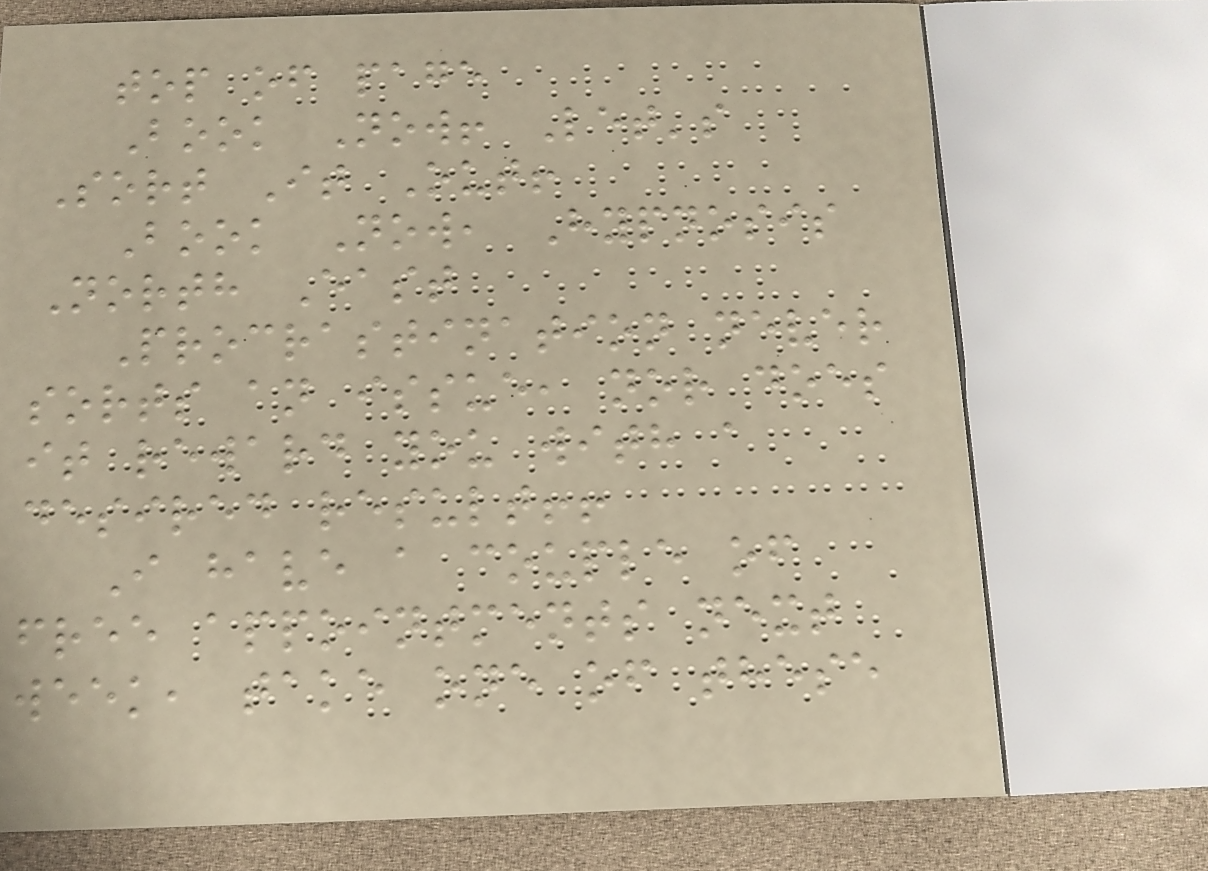top of page
Book Now! Let's
Sort It Out!
Book Now, Hypnosis
North East
Procrastination never
sorts an issue, nor does
it reward you with a
desired result!!
I have a couple of
free appointments next
week, take one of these
